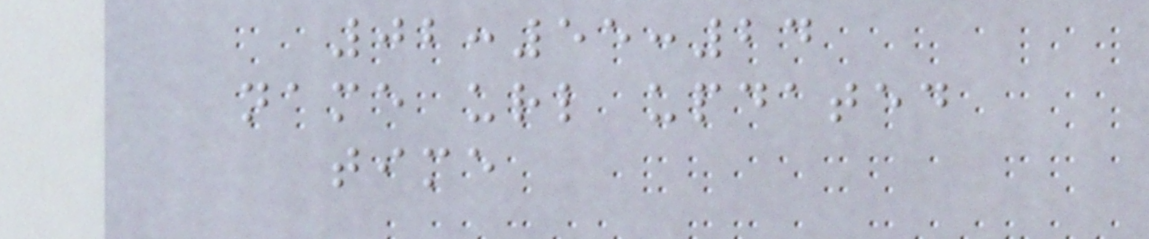02:55:24
name url updated
time
